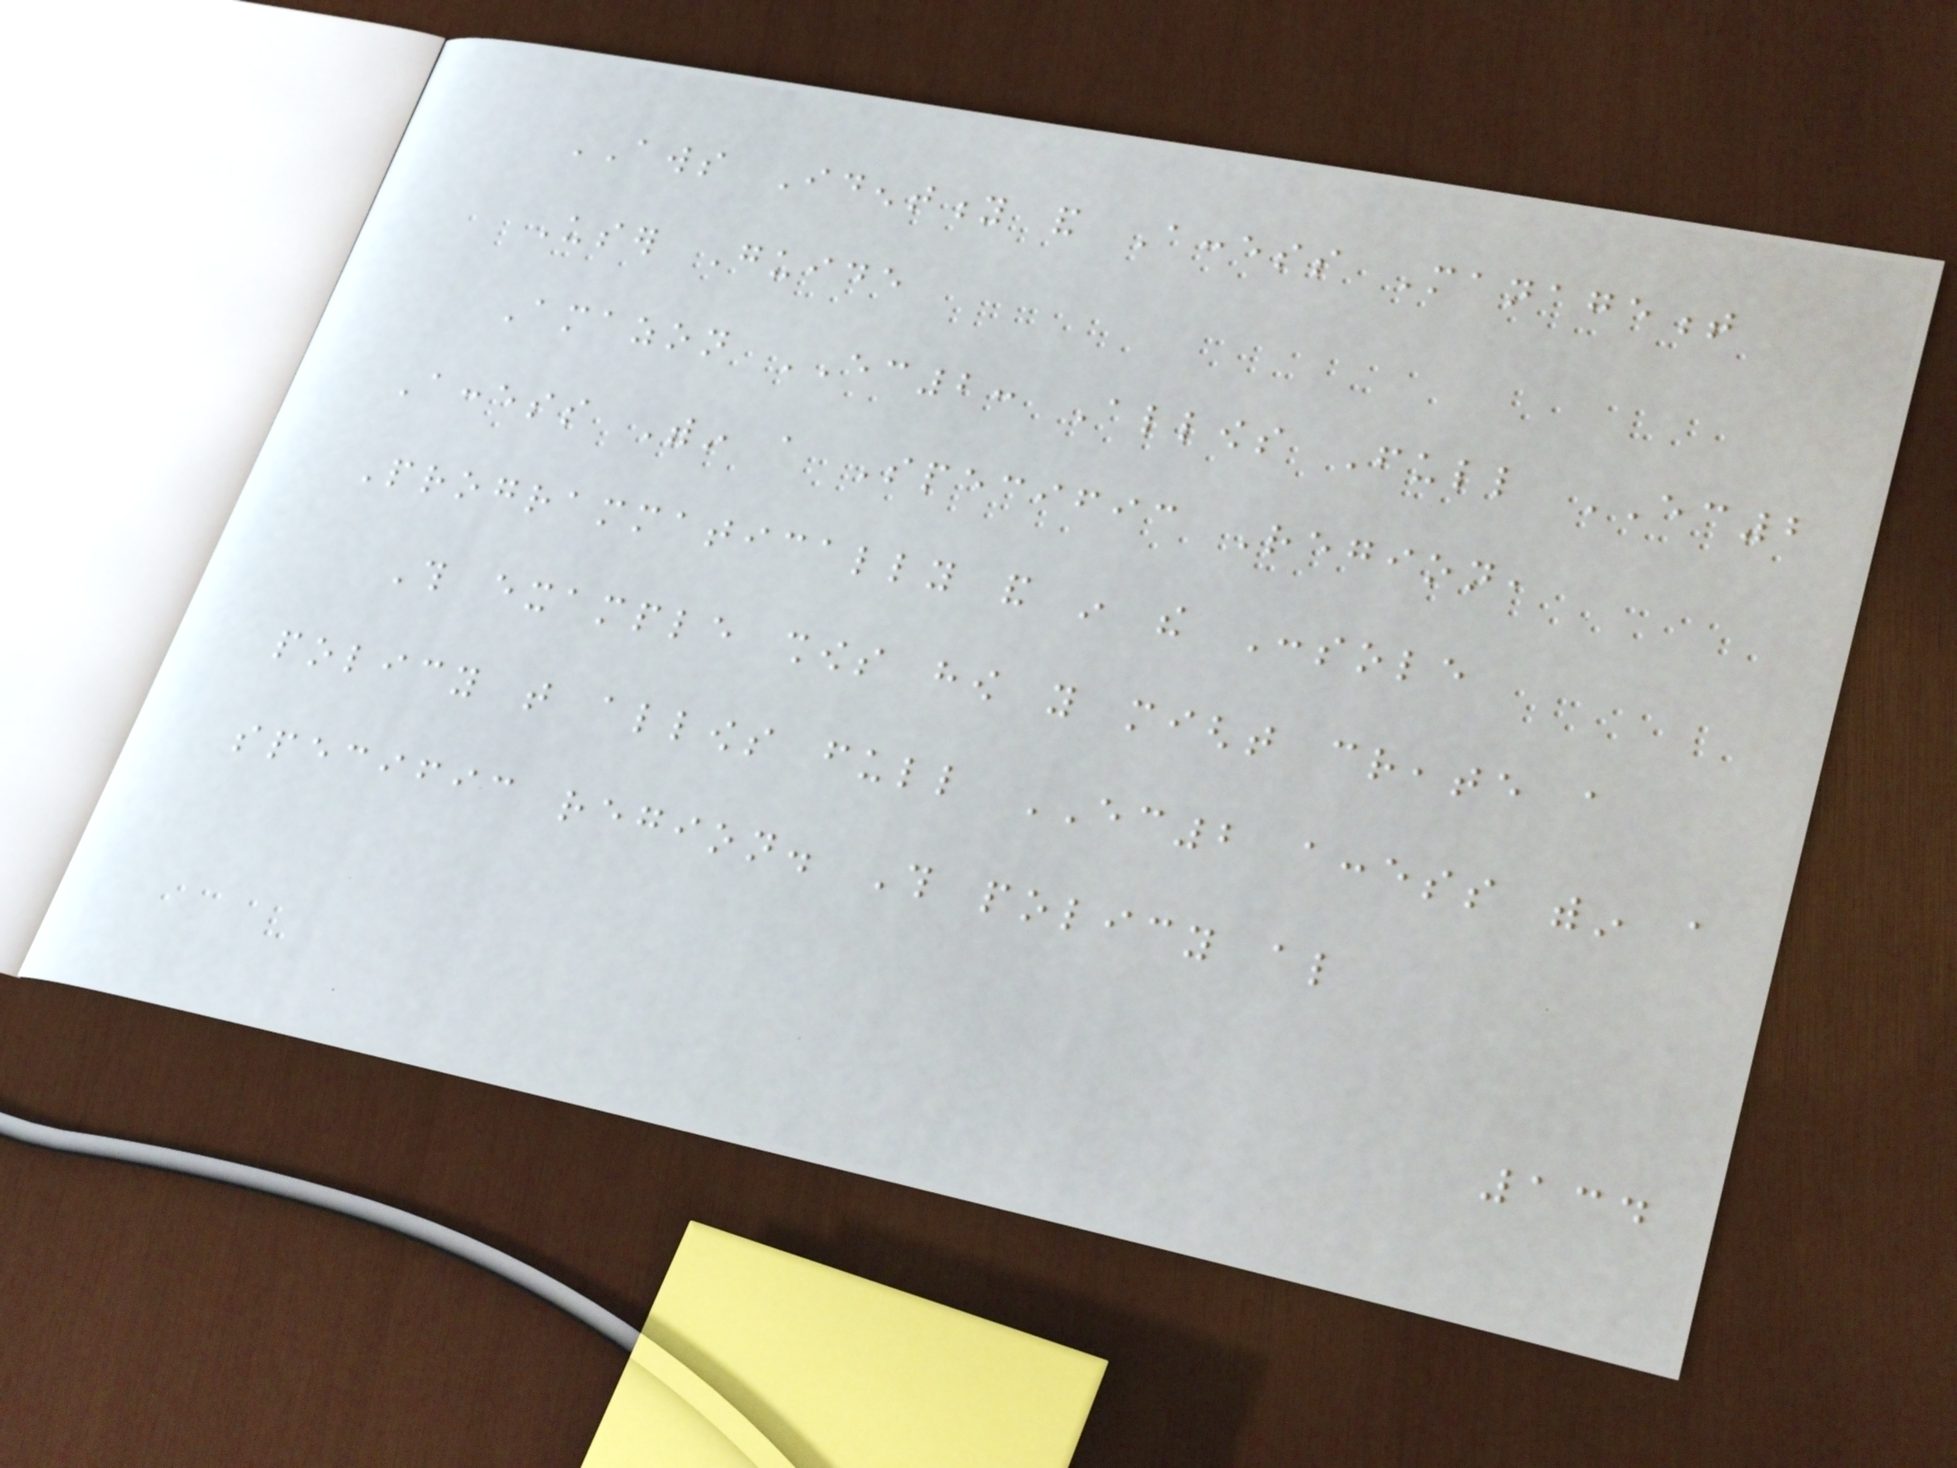AWS Identity and Access Management
User Guide
Amazon EC2: Allows Full EC2
Access Within a Specific Region,
Programmatically and in the Console
This example shows how you might create a
policy that allows full EC2 access within a
specific region. This policy also
134
